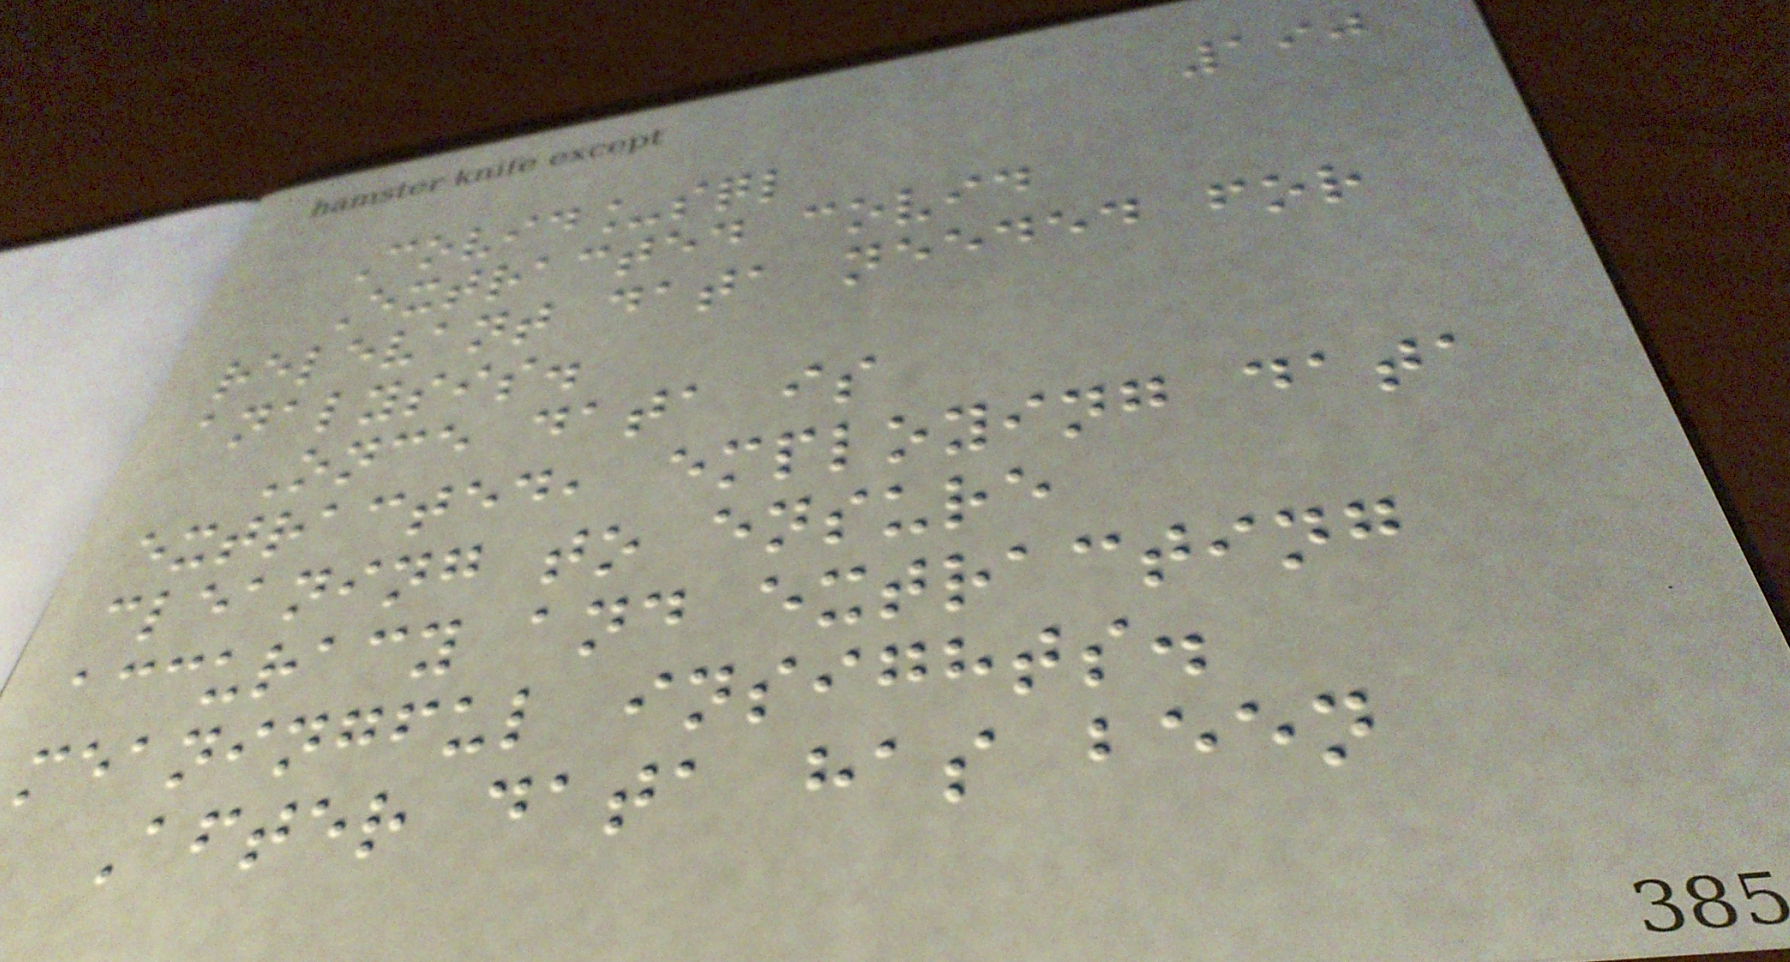190
Covid_sql
Extracted covid
relevant data needed for
analysis.
Once data is
extracted, employing data
cleaning to ensure
accuracy and extracting
meaningful insights.
After data has been
